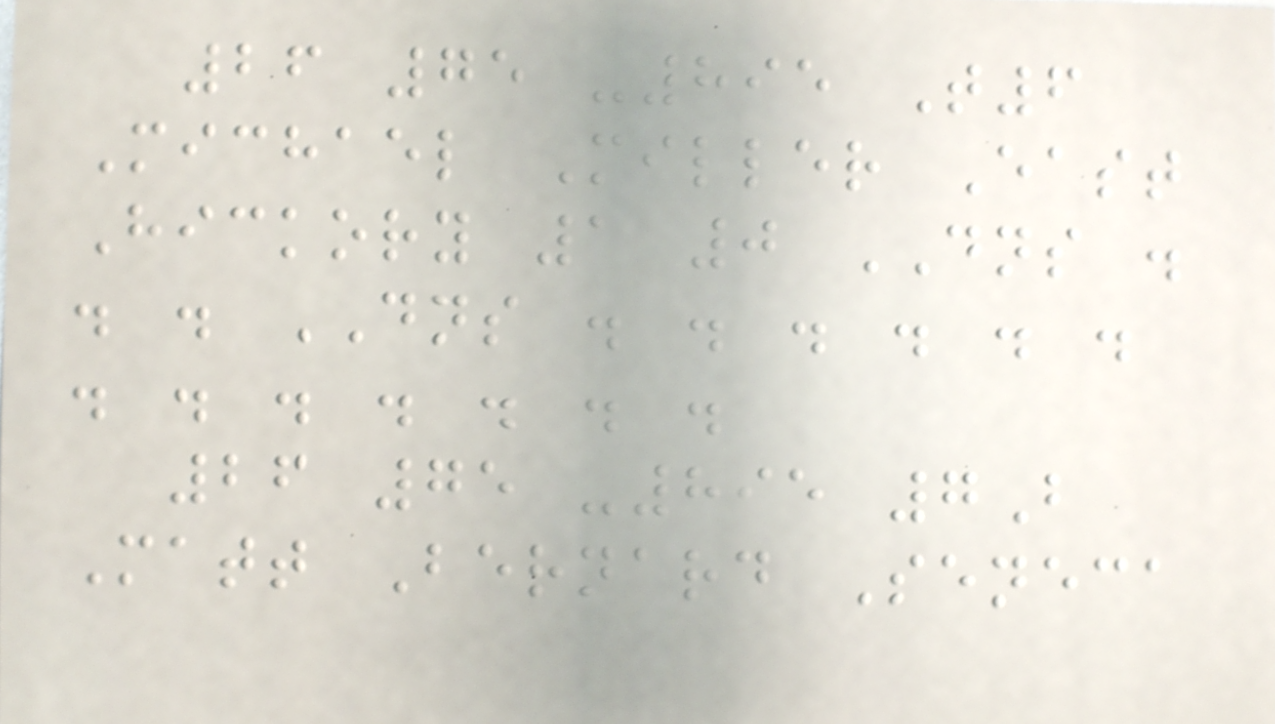26 75 -895 T6
Michael Miller East
Hickory 1 0 DNS .
. . DNS . . . . . .
. . . . . . .
26 75 -895 7B
Matt Bernard Seneca
